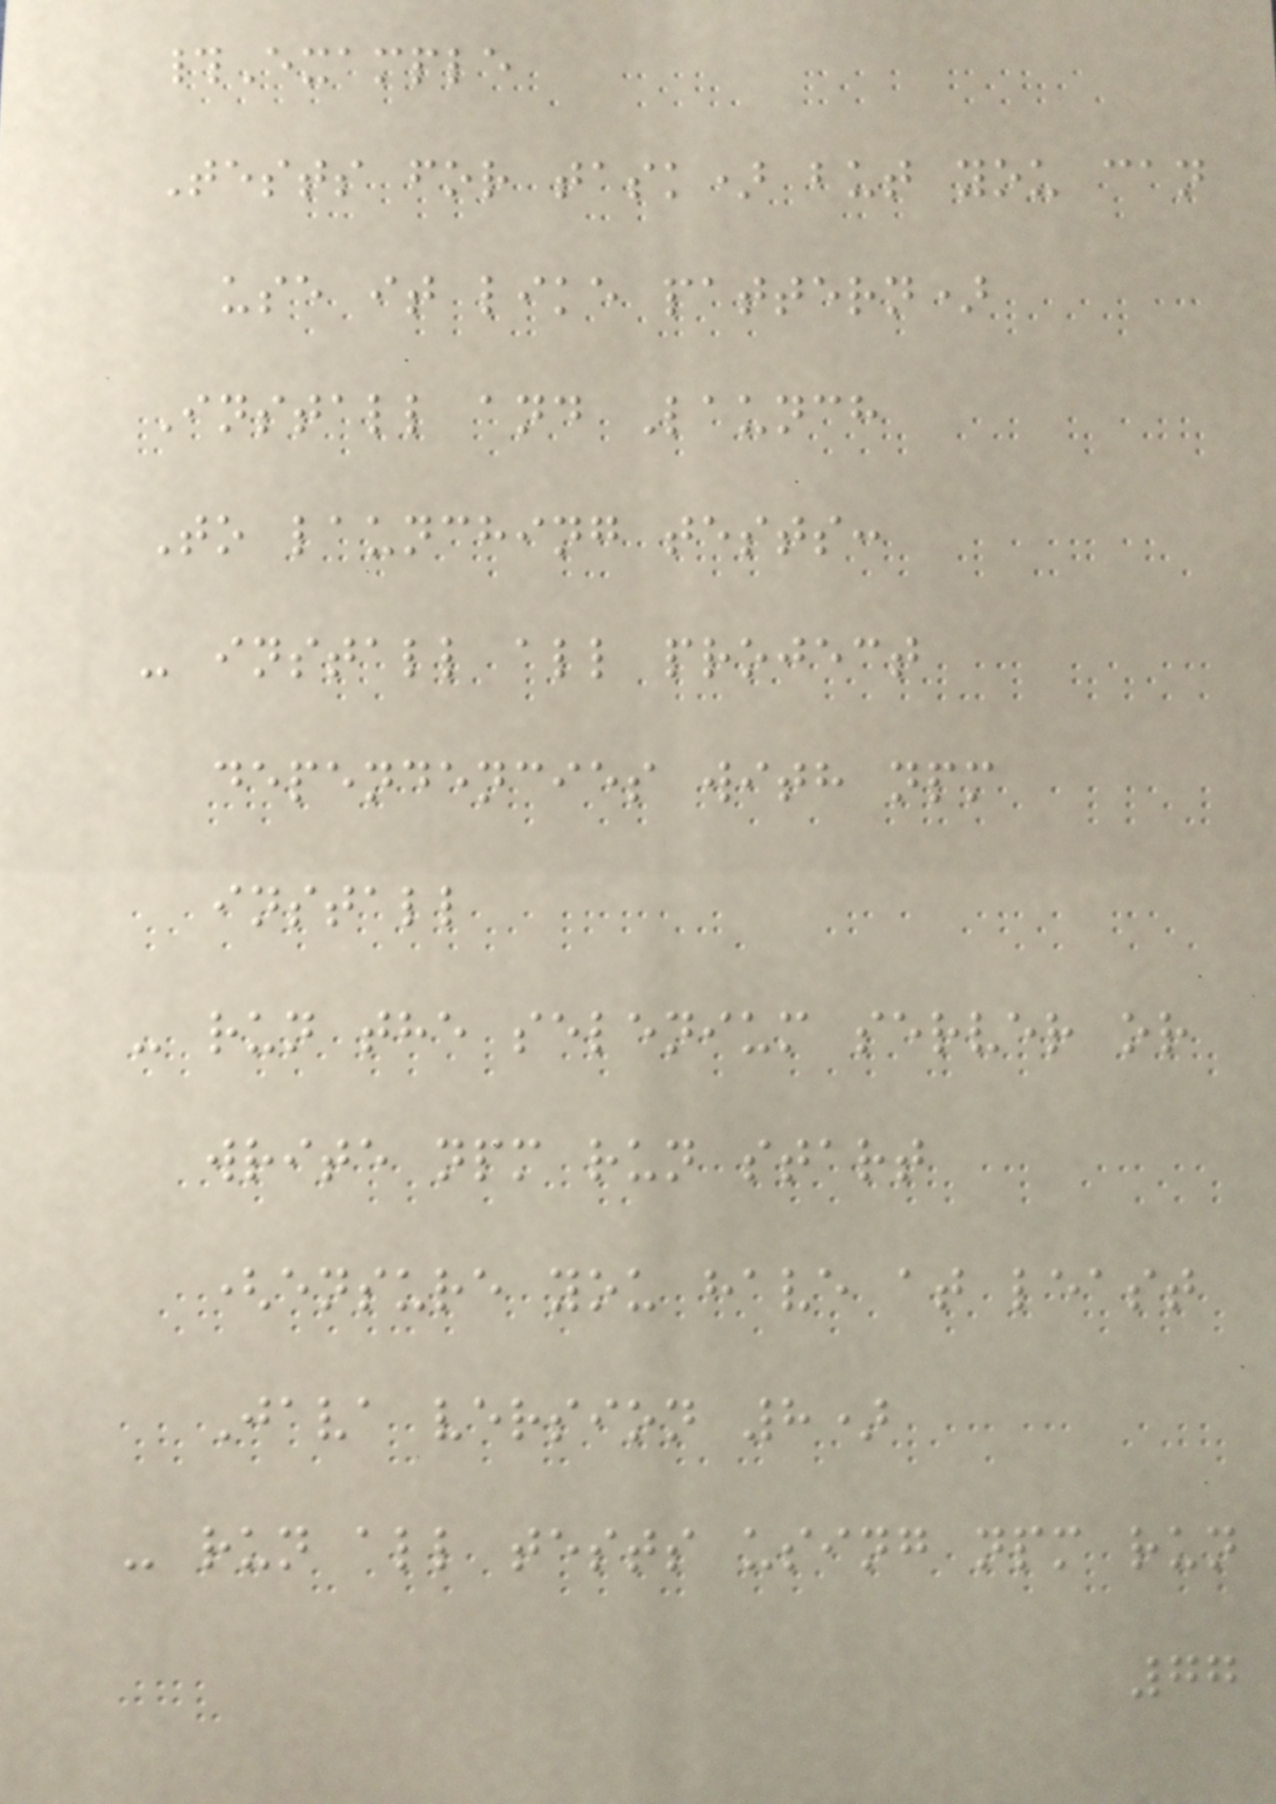#Example
Tests for task) but you can
use it like pattern)
Install and Launch
To launching tests:
- install all project
dependencies with npm
install
- run the selenium server or
write npm run start
(ensure you have at least
Java version 8)
- run all tests using npm run
77
